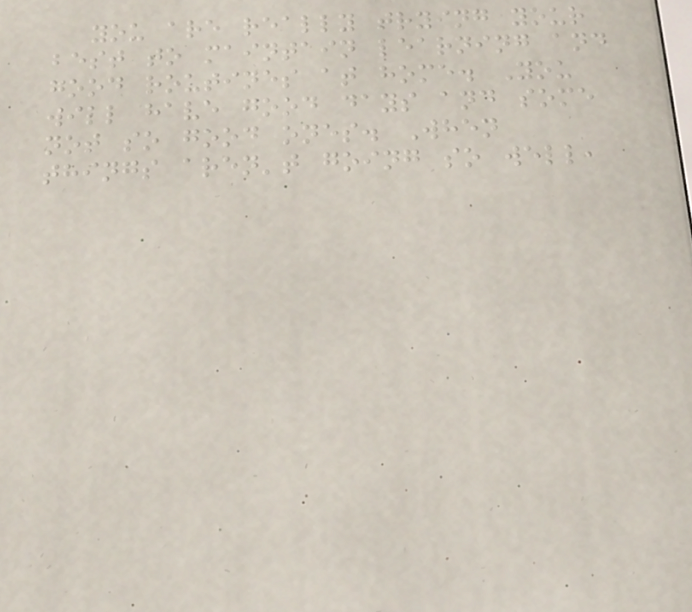you are really trying your
best to maintain learning and
good routines at home. You
will have good days and some
not so good ones. When
things aren't going so well,
